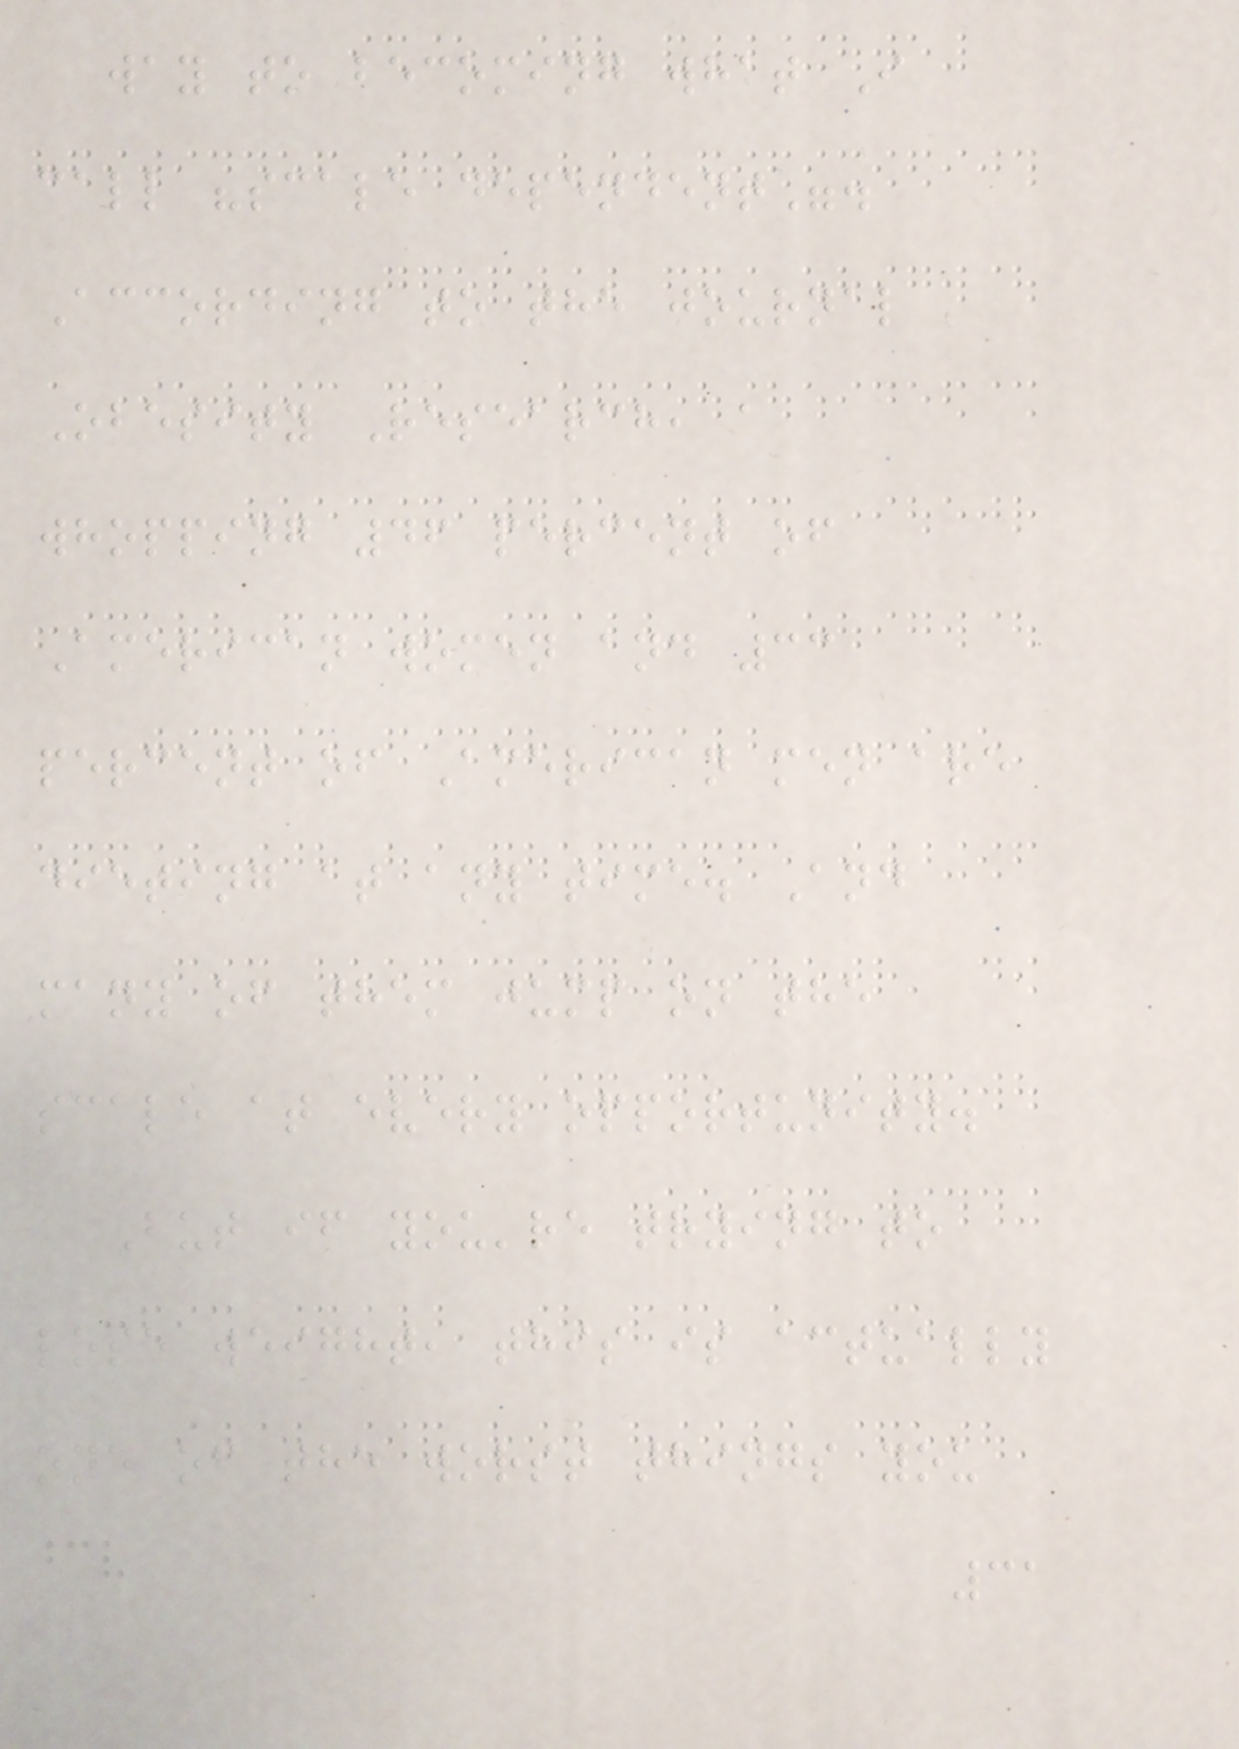way to becoming what I
call "scale dependent".
According to the journal
Obesity Research, a
whopping 46 percent of
American women and 33
percent of American men are
dieting at any time. And
many of them jump on the
scale at every opportunity.
But if you're trying to
lose weight, this is actually
one of the worst things you
31
